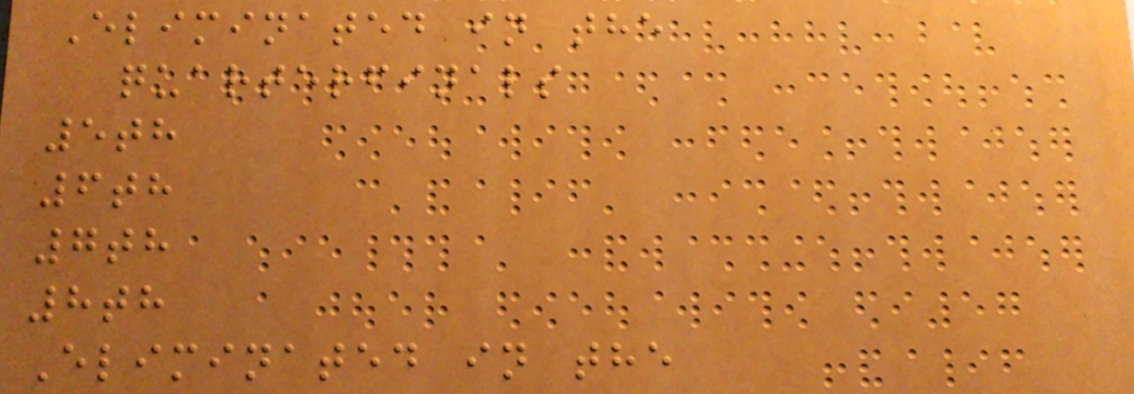Eliminated in the
quarterfinals
5th
6th
7th
8th
Eliminated in the
